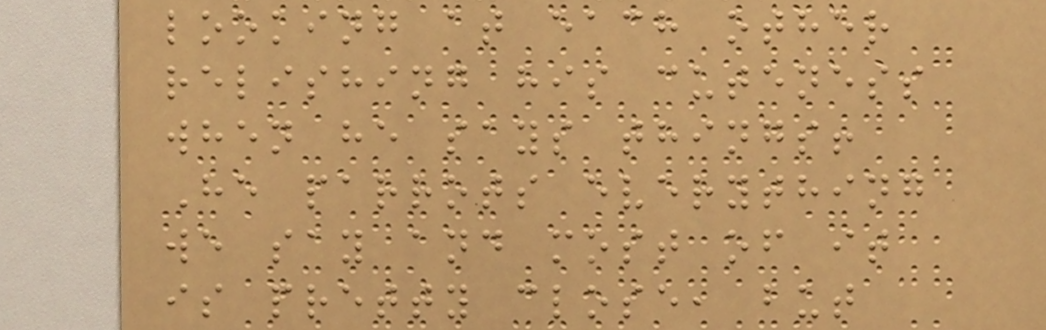looking at each other
relishing his cuteness
when he says things!
He parrots everything
we say and most of it
is pretty close, but
